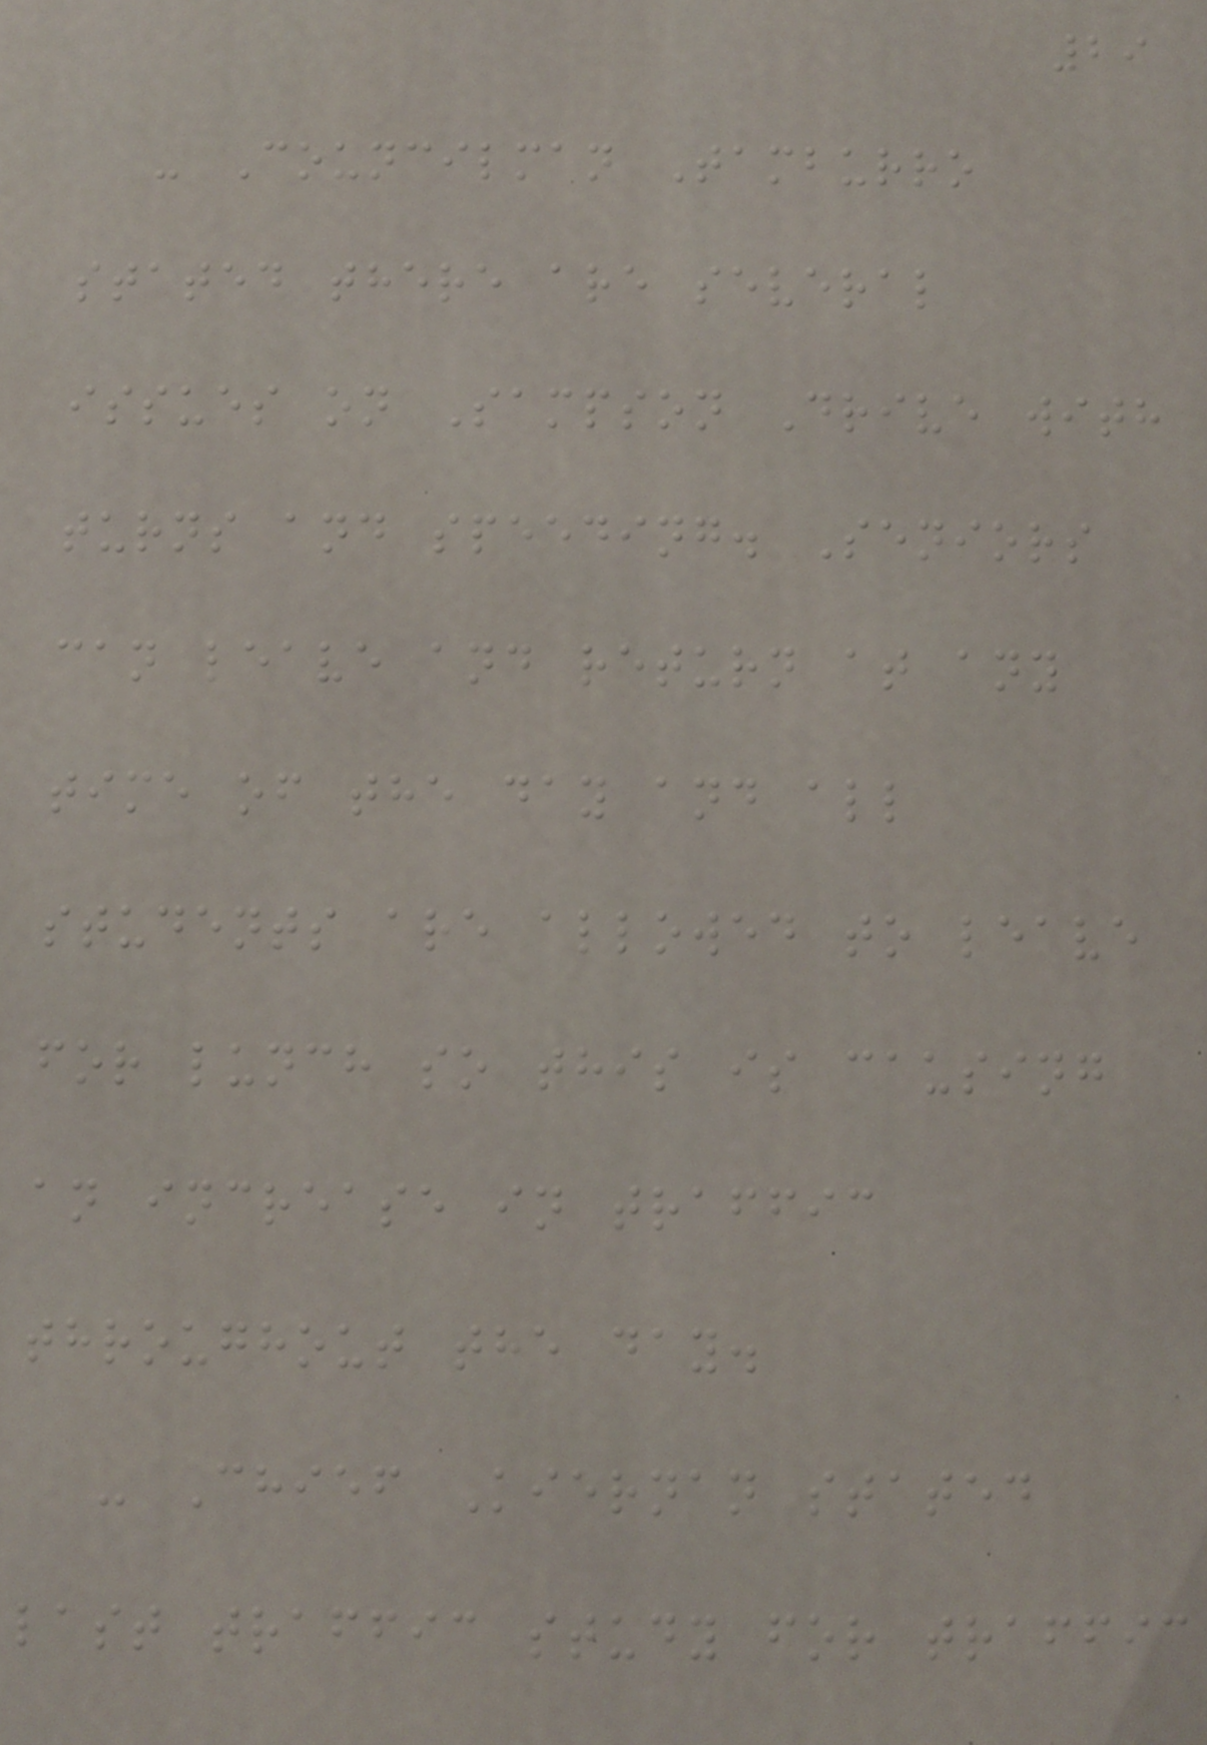29
- Councilman Tamburro
stated there are several
issues on Sampson Drive with
turns and speeding. Seniors
can leave and return at any
time of the day and all
students are allowed to leave
for lunch so this is causing
an increase in traffic
throughout the day.
- Chief Kiernan stated
last traffic study for traffic
